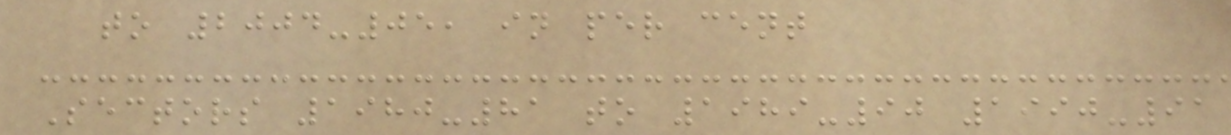to 2004-05, in per cent
Sectors 1980-81 to 1989-90 1990-91
